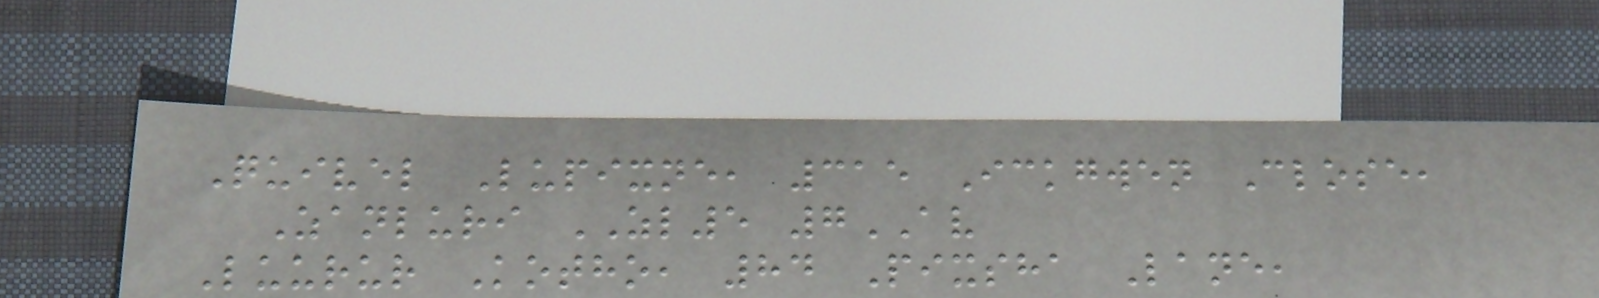Quivel Lupixne, 315 Ickgwen Close,
Zanluri ZL5 7AV
Luurur Kotho, 84 Pixsha Lane,
